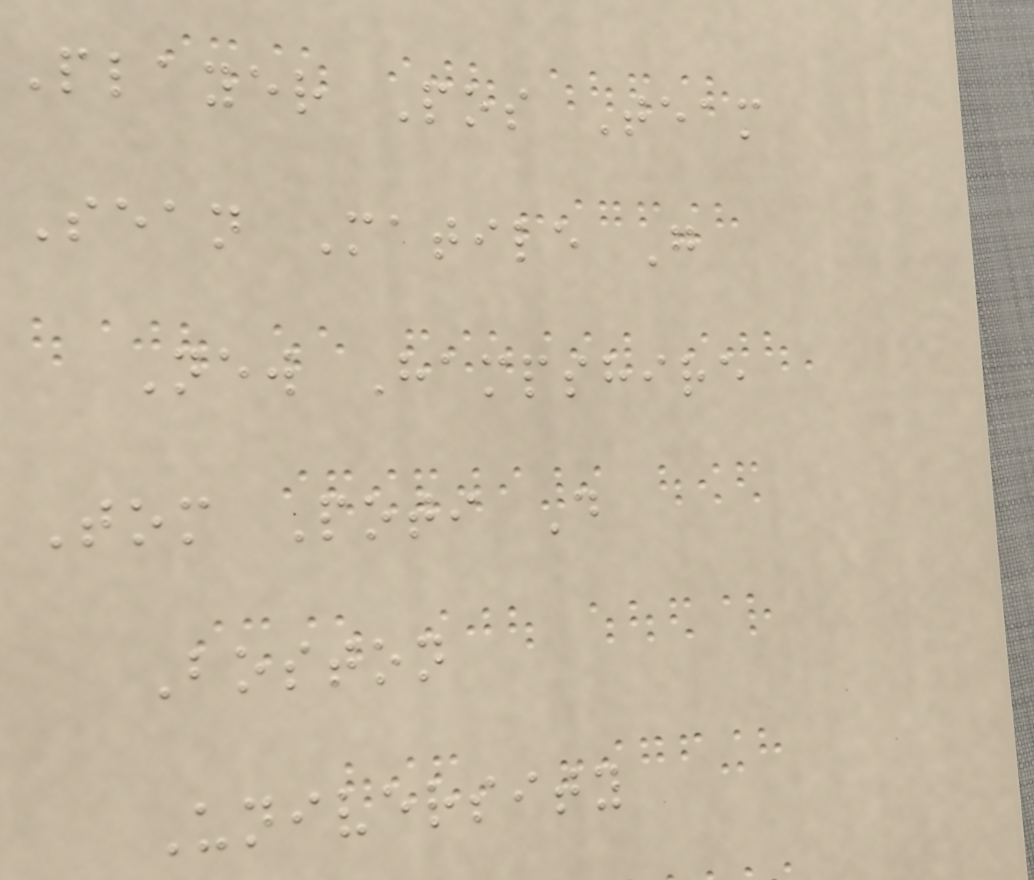Player Pos Team
Sean Matile G
New Hampshire
Tom Poti D
Boston
University
